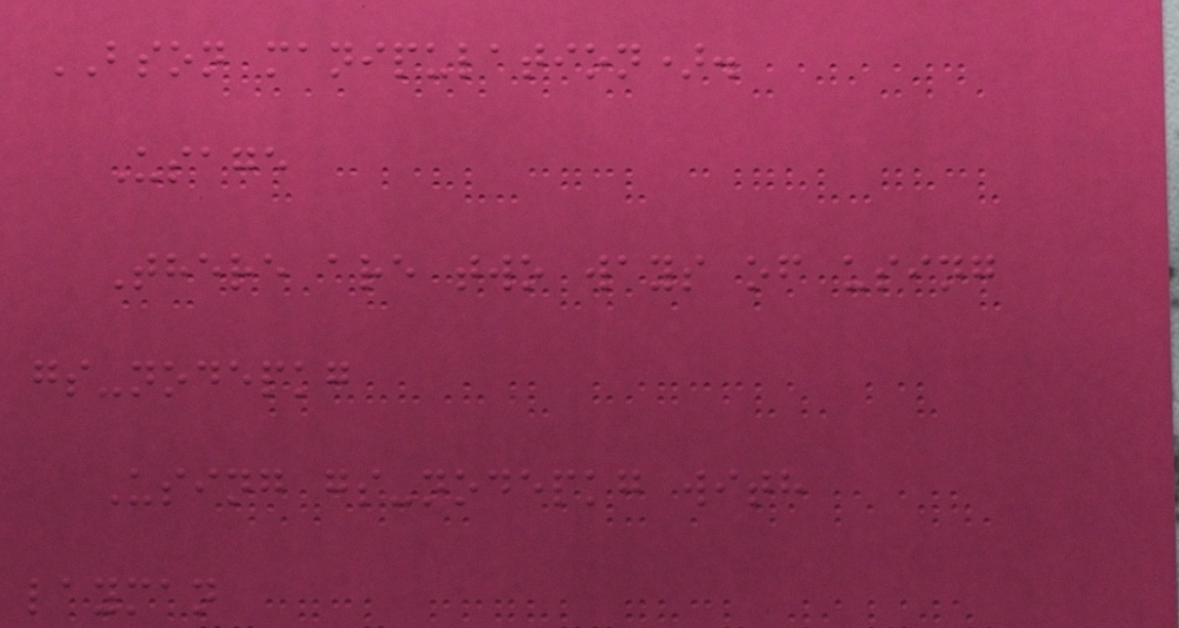BSON manipulation).
Usage
There are two ways of using
gs-nodepkg
Using gs-nodepkg with
layman
